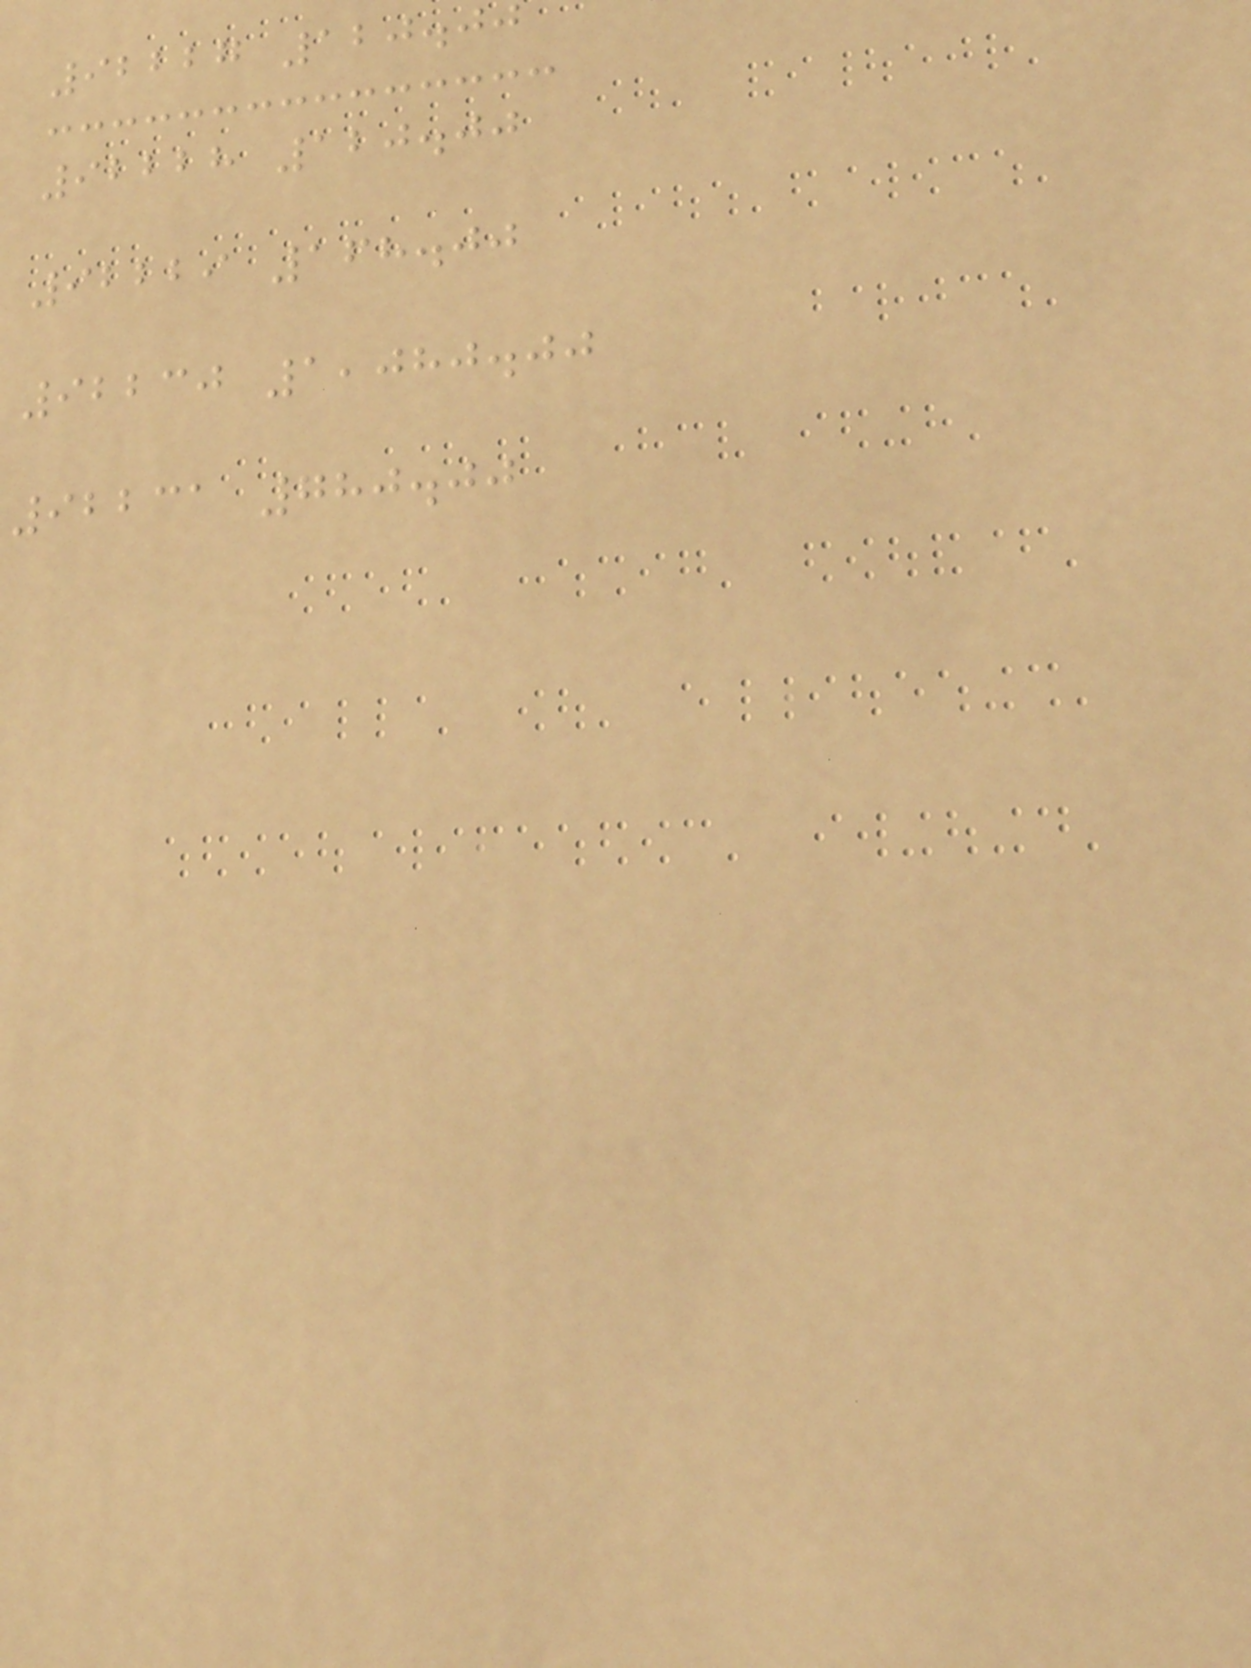92227 120.00
92228 120.00
92229 168.00
92230 1,080.00
92231 780.00
